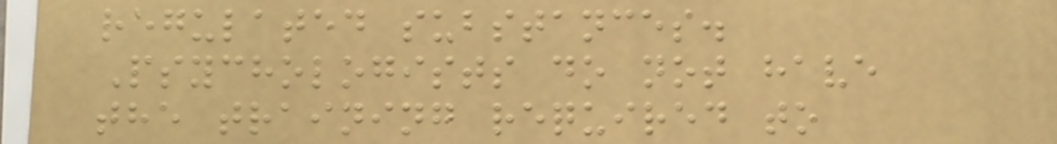regulated substances.
Psychologists do not have
the training required to
